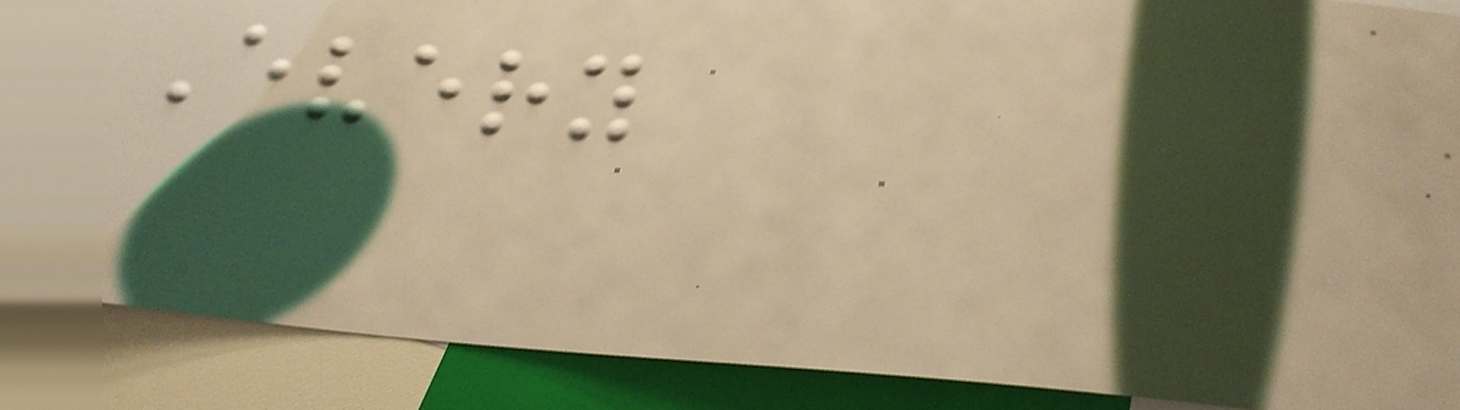Every
